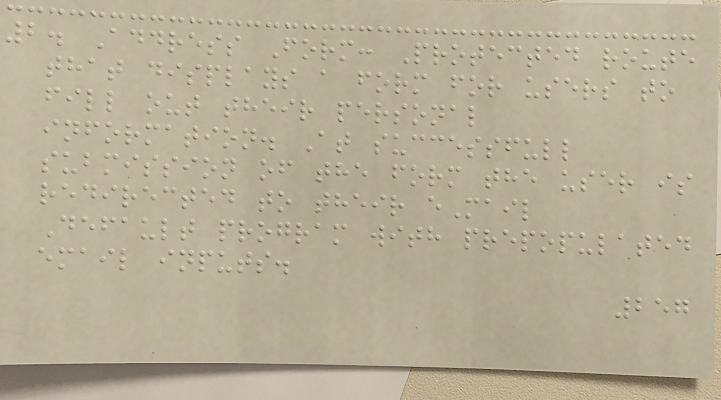2. Address Form: Protected route
that displays a form for users to
fill out their personal
information. At successfull
submission of the form the user is
redirected to their eMail
Default program with prepopulated
email inputs.
257
